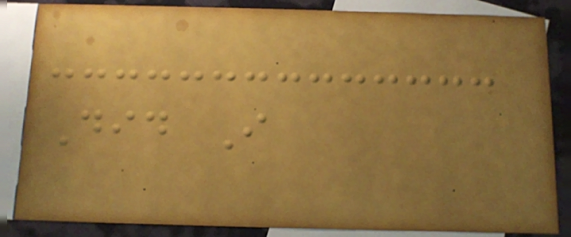Did I
